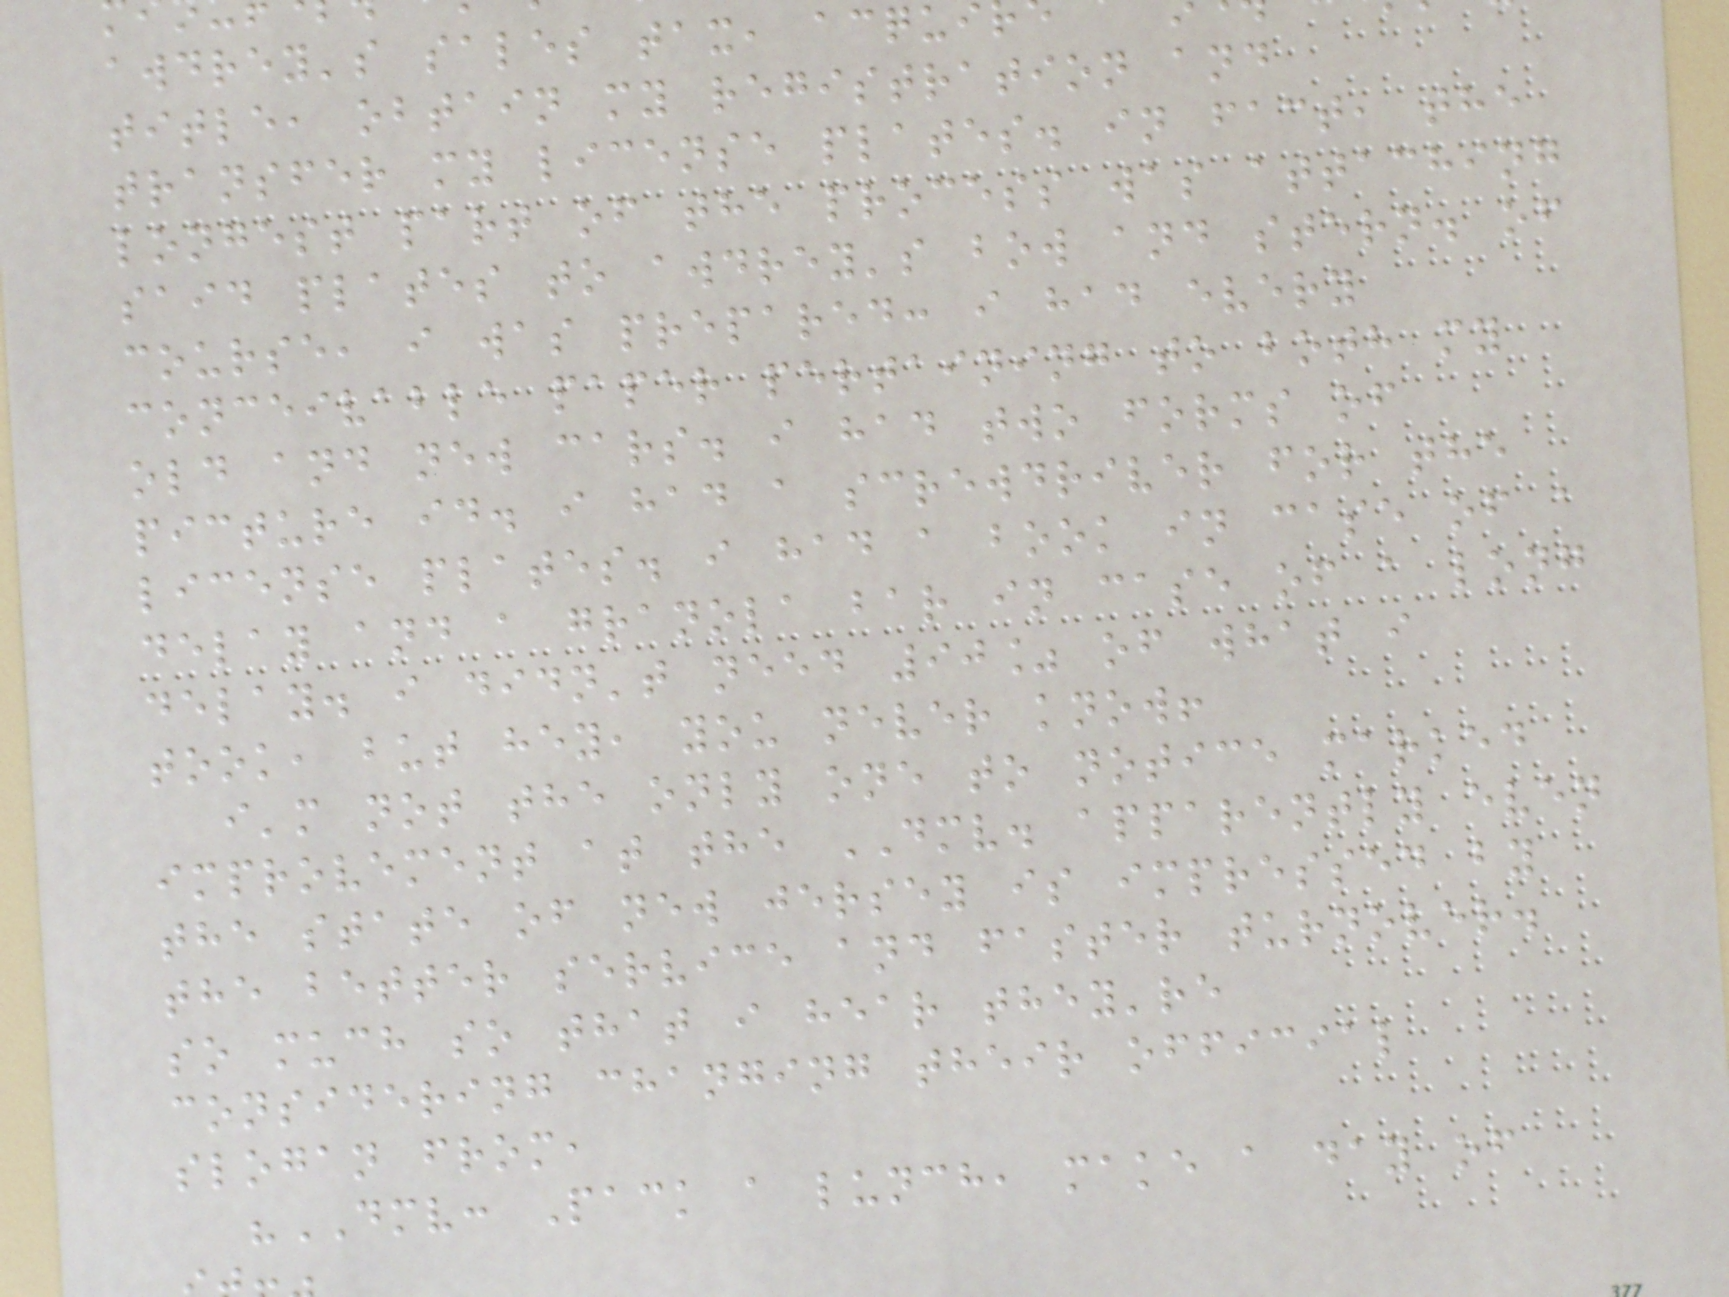awdrey's sales tax, acqui
title, obtain my registration and
transfer my license plates. in fact, the
longest part of the process was attaching
said plates to awdrey's bow and stern. of
course, i was prepared: i had every
conceivable paper pertaining to both my
old and new cars. i had two forms of
picture id. i had a screwdriver for the
license plates. i had a book in case of a
delay and a granola bar in case of a long
delay. i didn't need 90% of what i
took, but hey, you never know!
i'm not the only one to notice marked
improvement at the DMV. apparently even
the state of new jersey is impressed by
the better service and faster turnover.
so much so that i hear they're
considering changing their official
slogan from,
"DMV: Pack a lunch, make a day of
